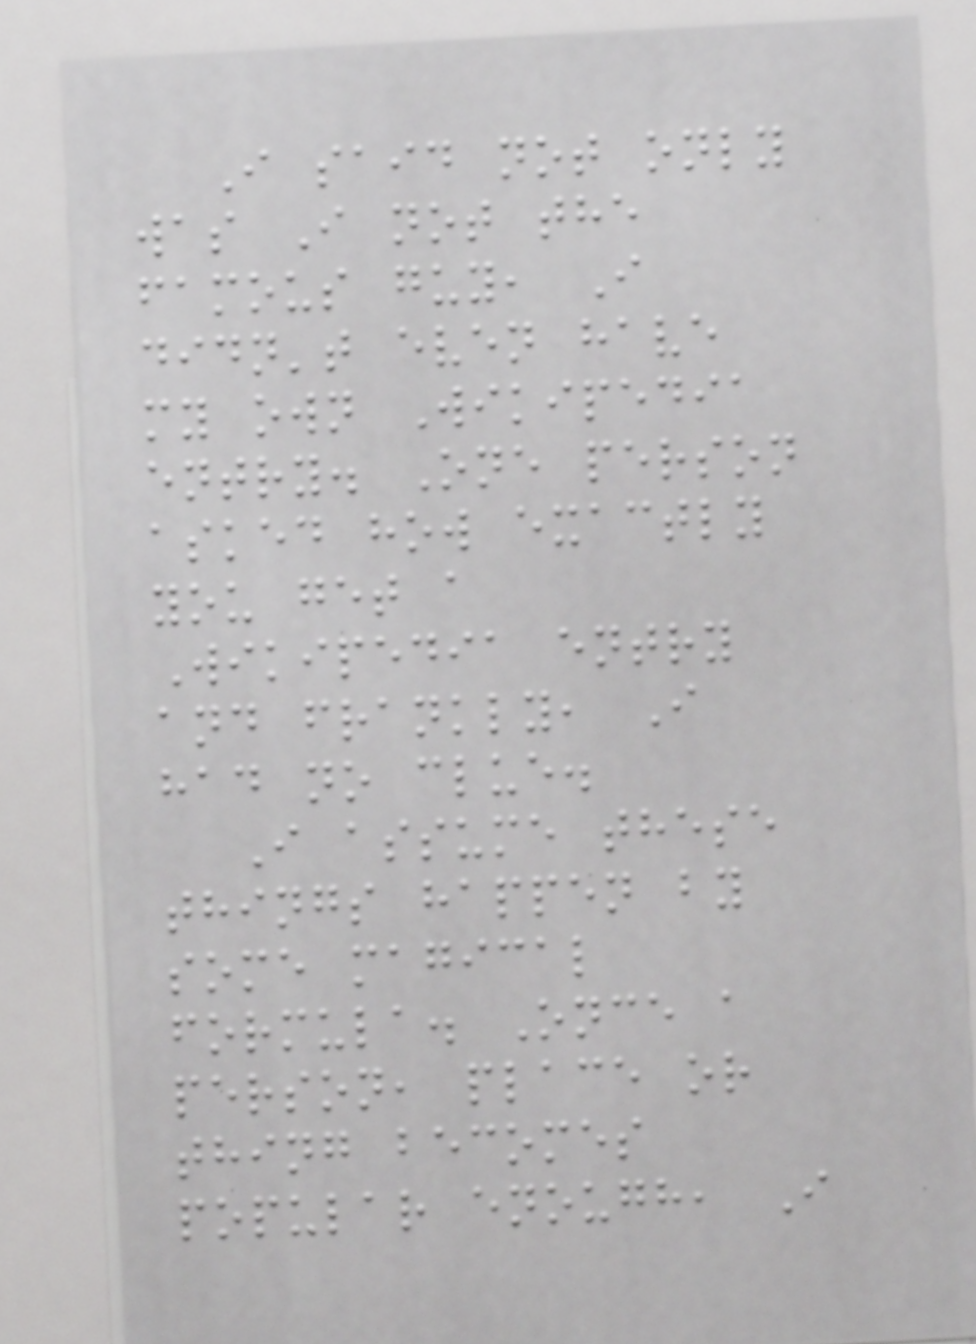I said not only
was I not the
famous guy, I
didn't even have
my own Wikipedia
entry. One person
asked how exactly
you get a
Wikipedia entry
and frankly, I
had no clue.
I assume these
things happen by
some magical
formula. Once a
person, place or
thing becomes
popular enough, I
